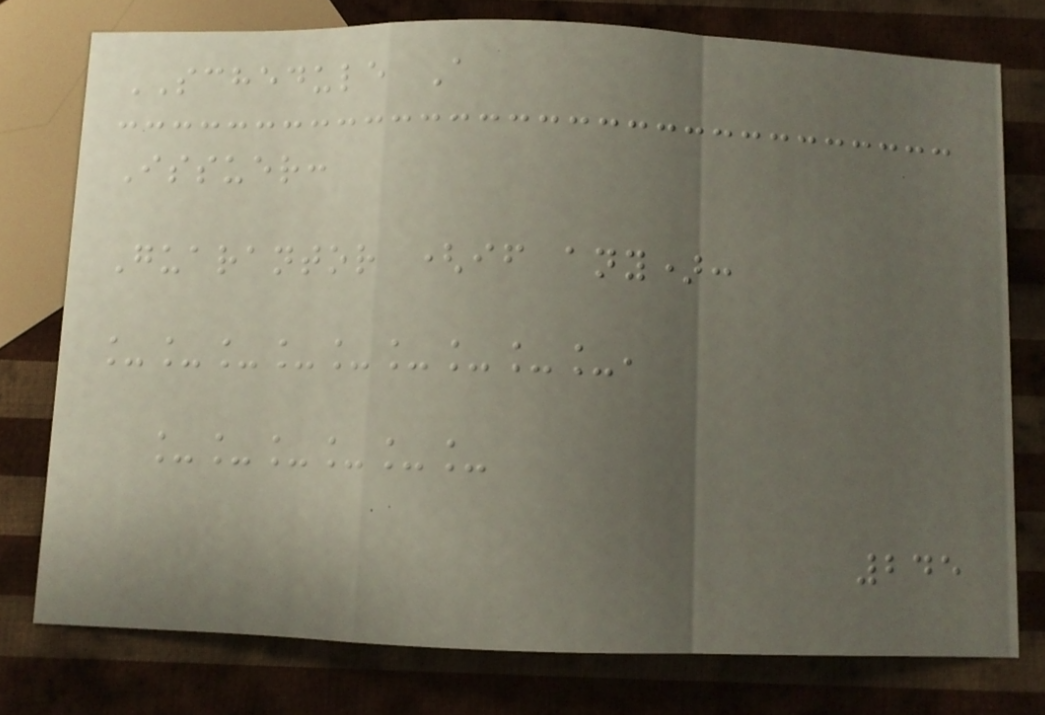SCHEDULE A
Issuer:
Guarantor (if any):
_________,
______
245
